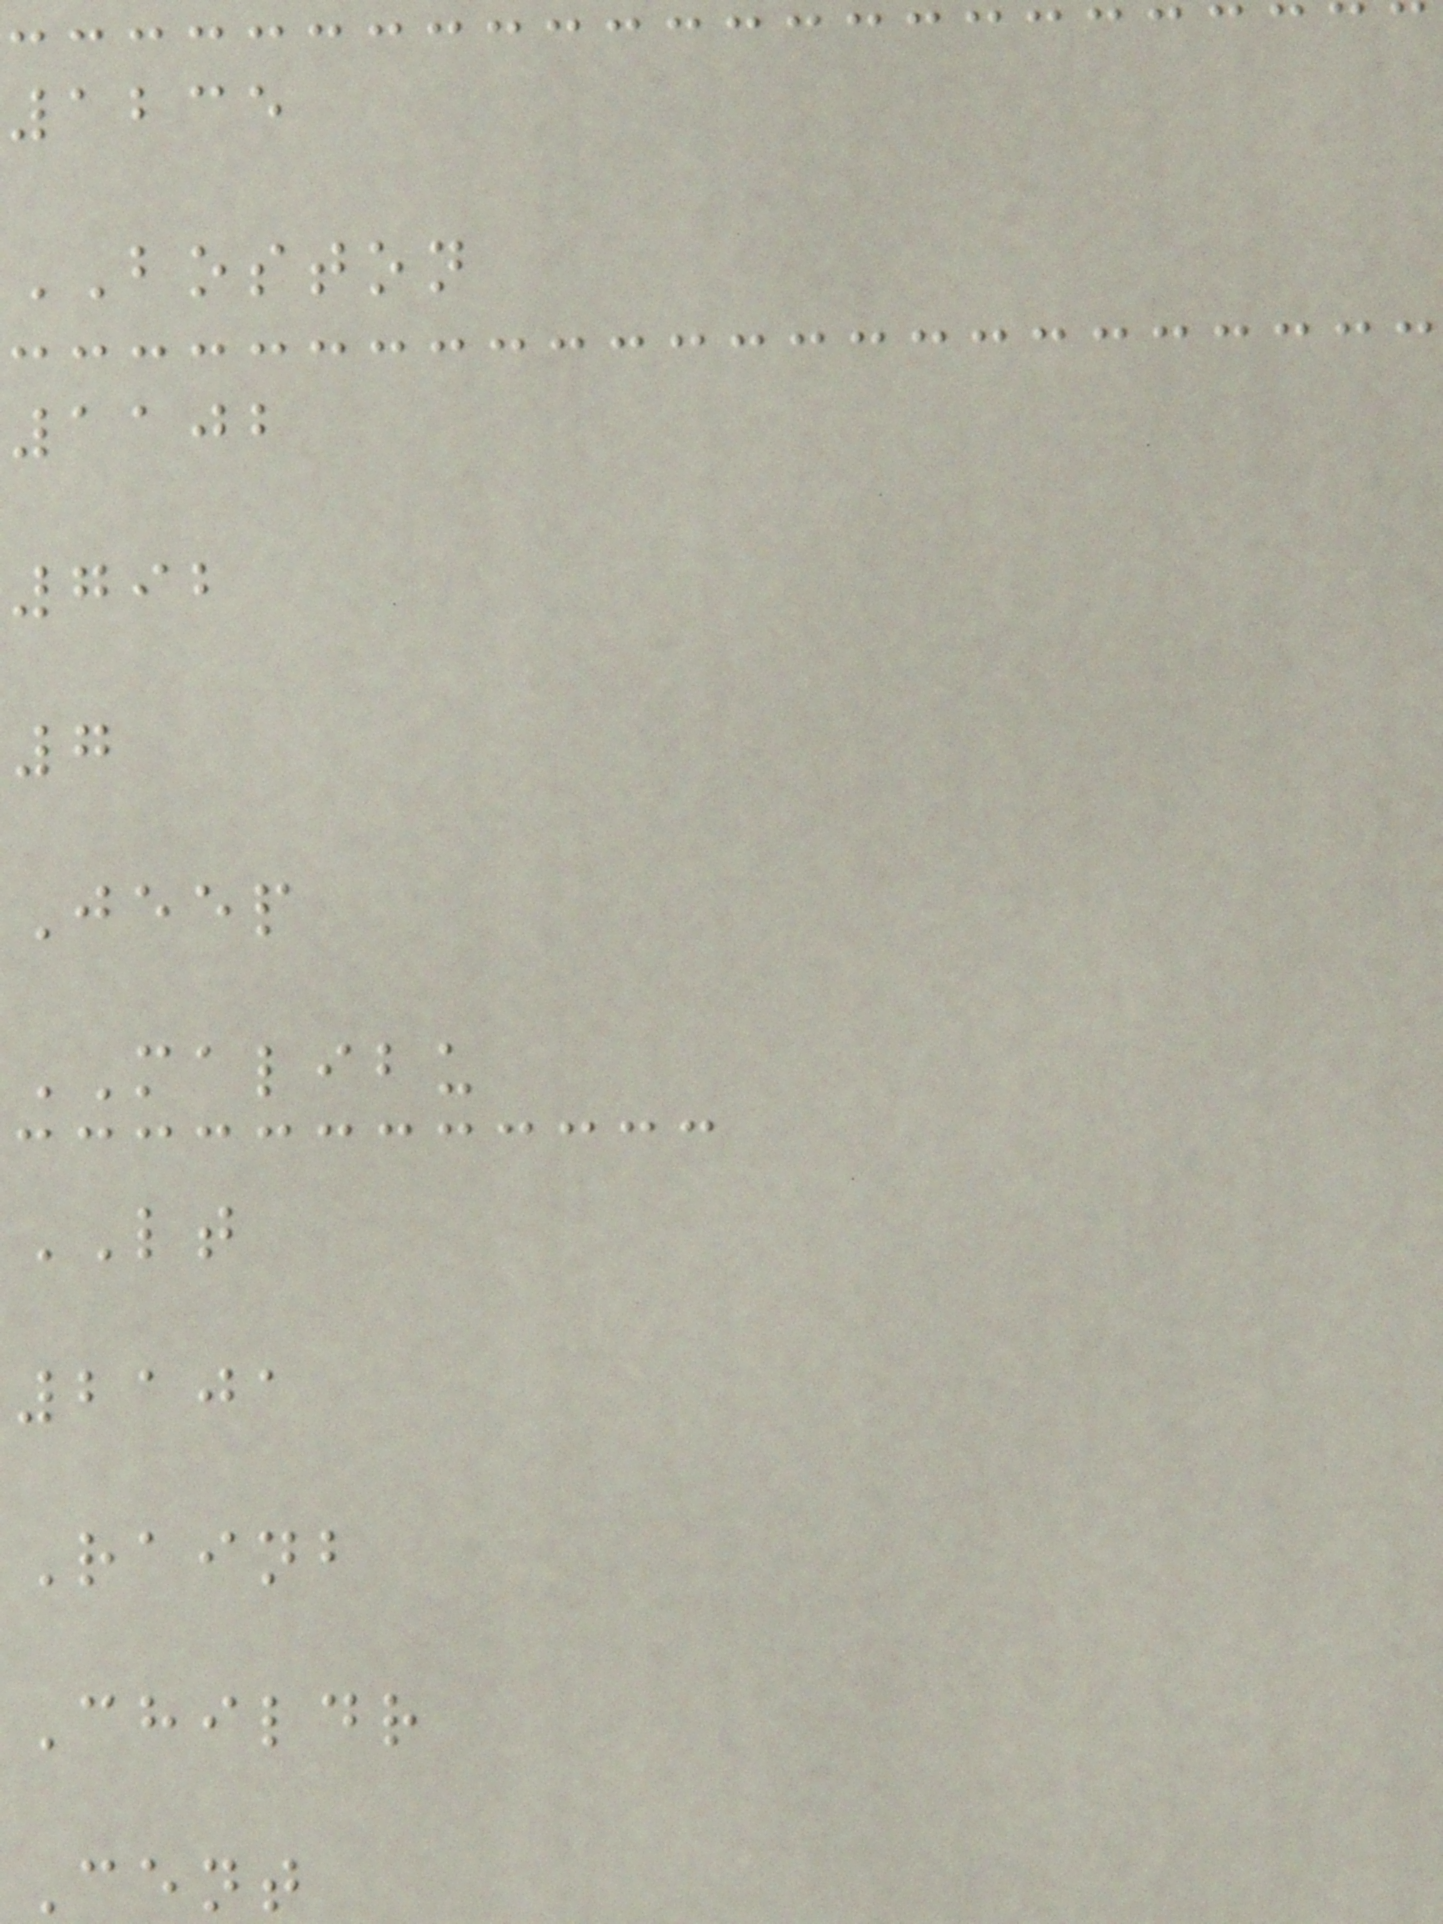1235
BOSTON
1102
792
7
Jeep
MALIBU
LT
2101
Rainb
Childr
Cent
